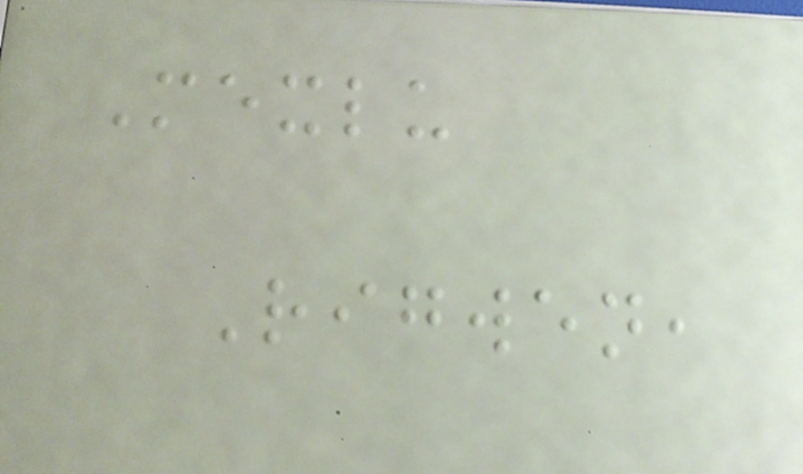Mexlu
Rigwen,
